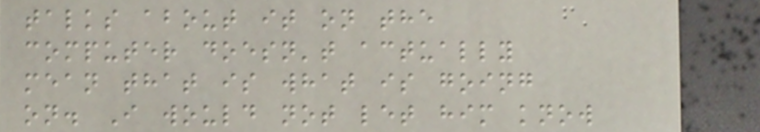talks about it on the
computer doesn't actually
mean that is what is going
on. I would not let him know
